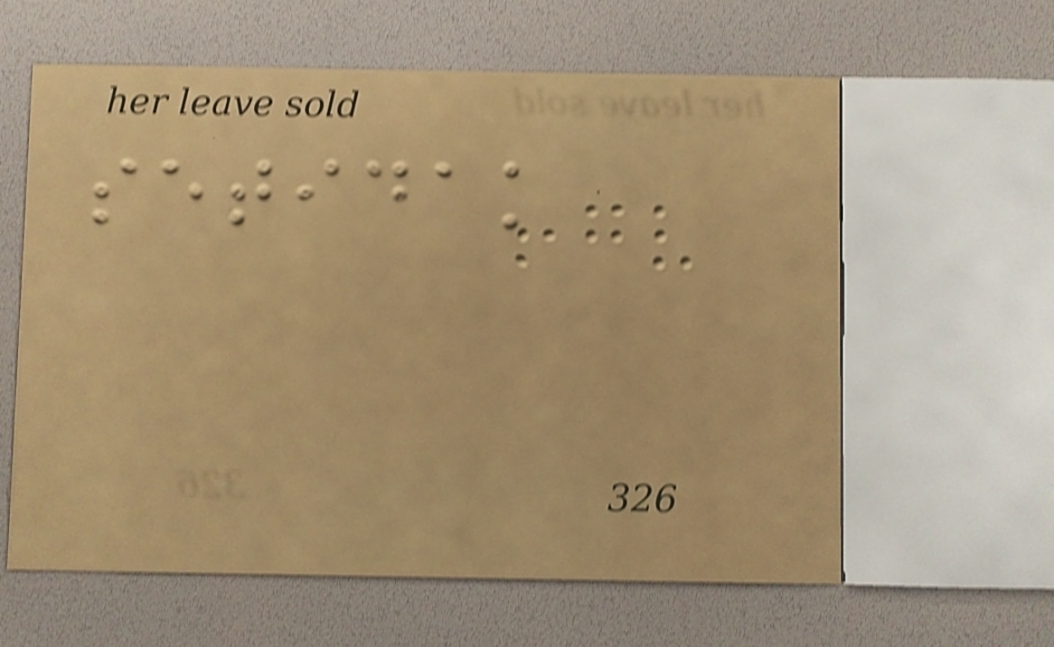setidak
